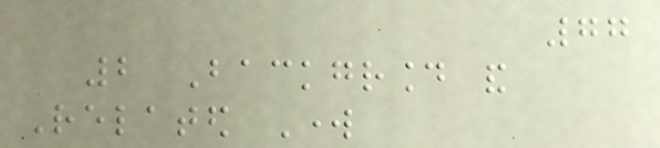77
2 Background and
Related Work
